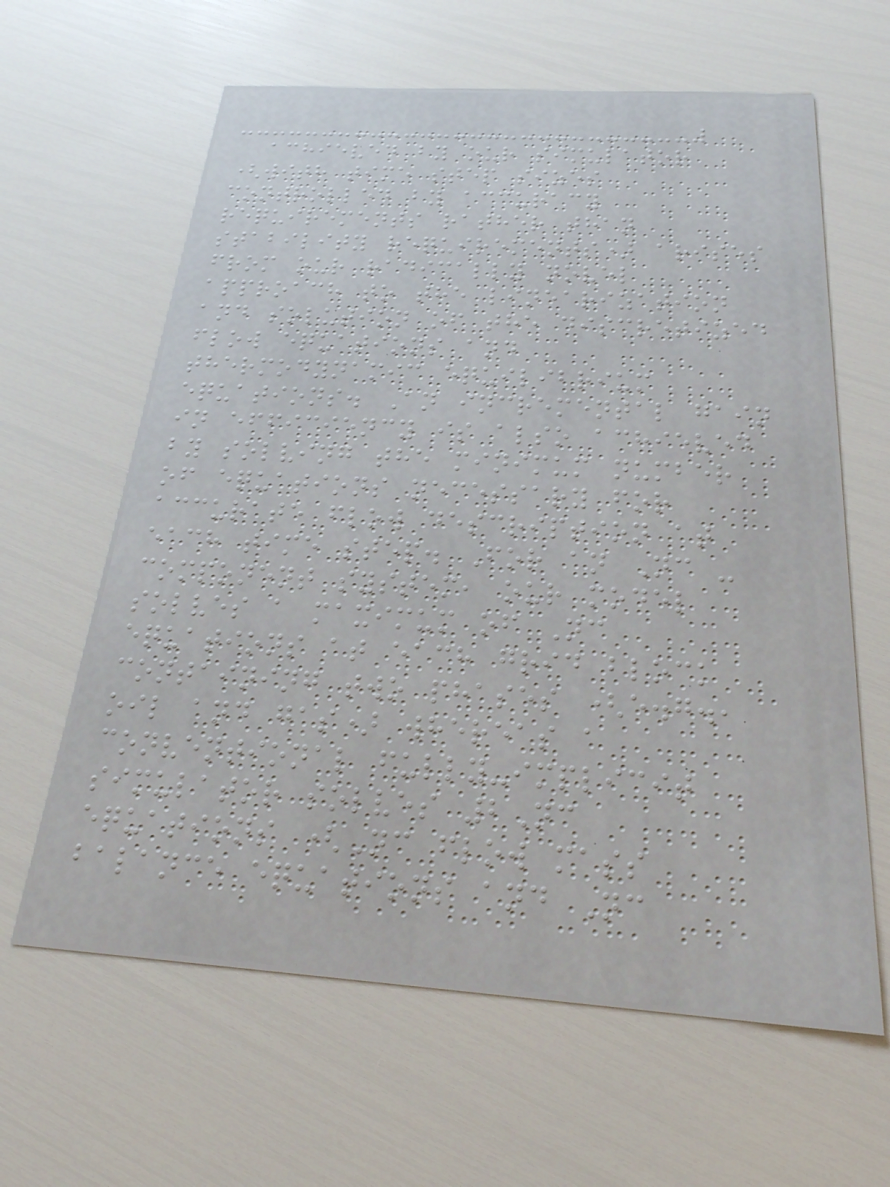achieved by our simulator
(with time step sizes
controlled by accuracy
requirements rather than
stability requirements) arises
from our radically novel
approach to the linearization
and solution of the discretized
flow equations and
thermodynamic equilibrium
equations. An incremental gain
in efficiency is also achieved
by solving the minimum number
of equations necessary for
accurate flow description at
each time step. For an Nc -
component system, our model
solves a maximum of Nc
equations at each grid block
containing two phases (e.g.,
oil and gas) whereas a
conventional fully-implicit
simulator solves 2Nc
equations (Nc flow mass
balance equations and Nc
